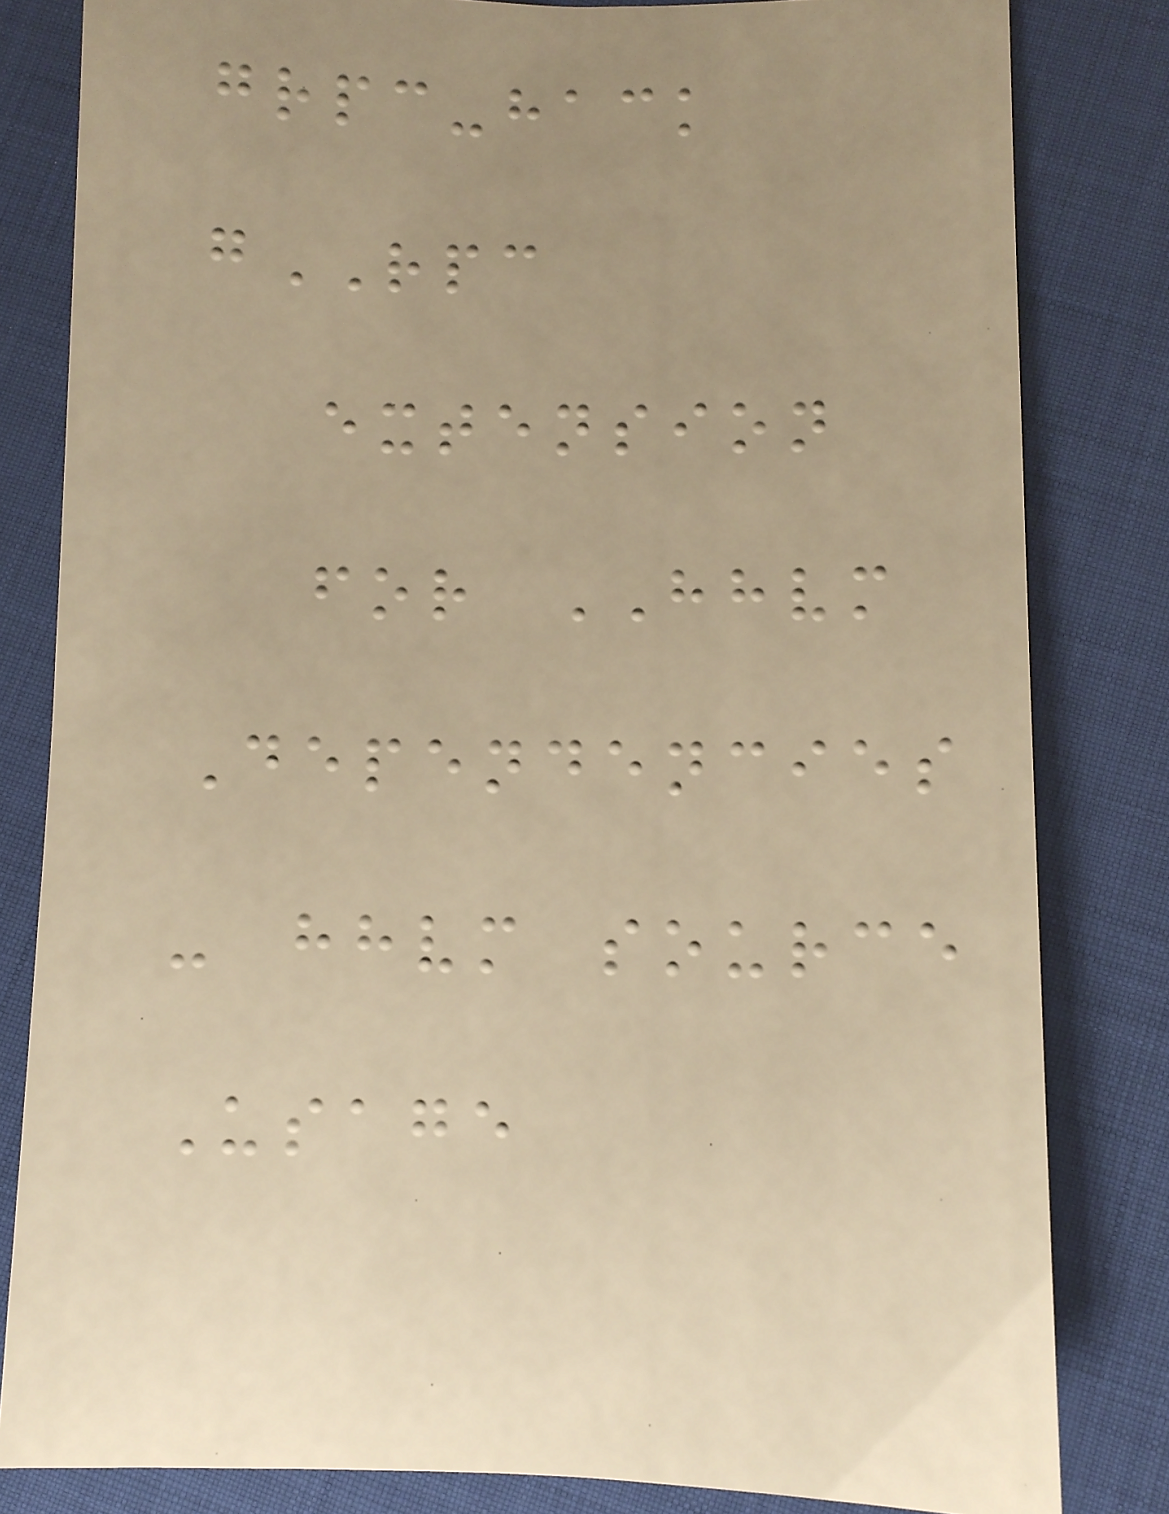grpc-hack
gRPC
extension
for HHVM
Dependencies
- hhvm source
Usage
